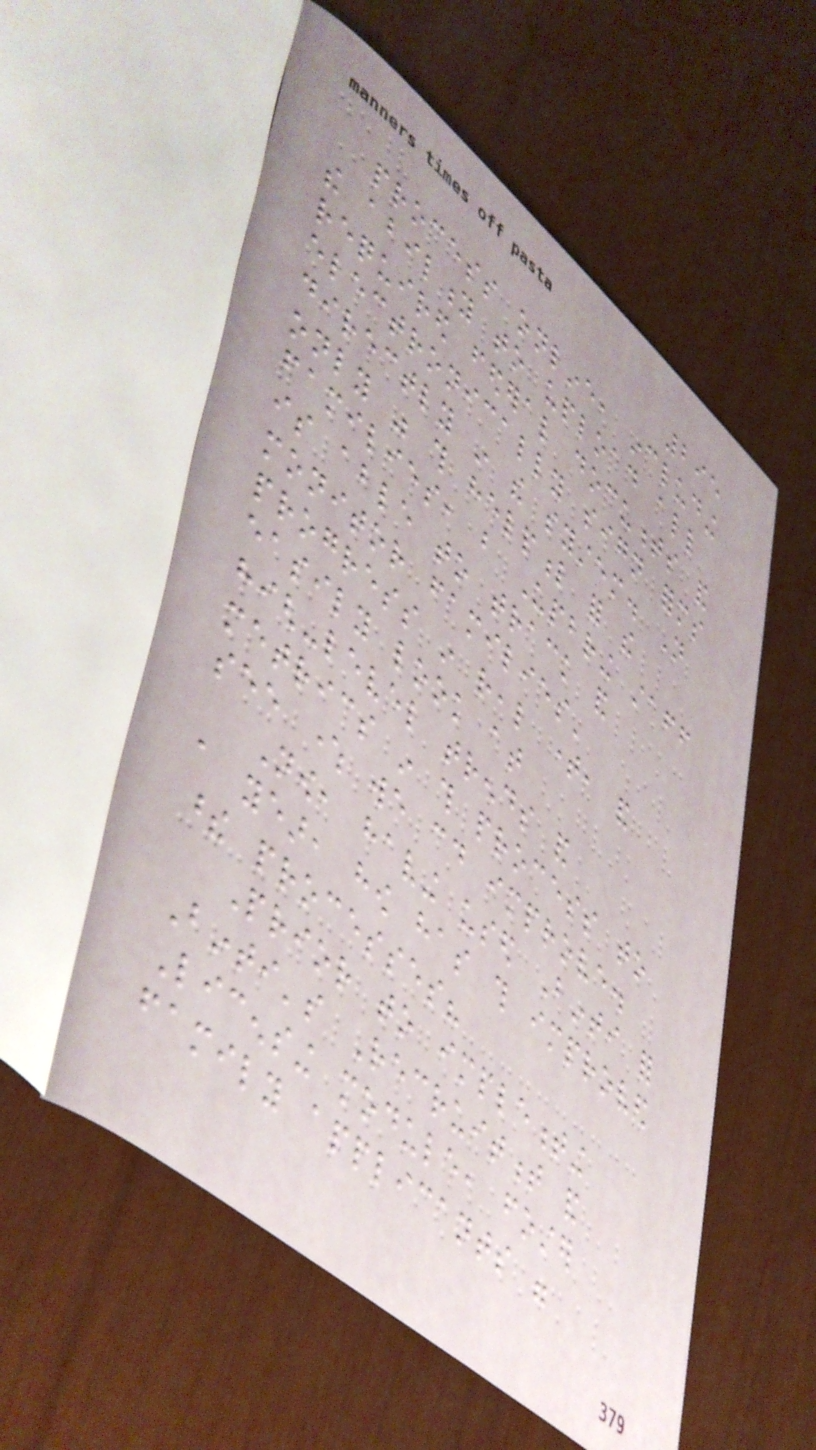295
process online, including
the ability to upload all
required federal documents and
electronically sign forms
directly in the system. Not
only was this helpful for the
families, but Upbring staff
is able to track and
monitor families'
progress in real time, and
easily look at
high-level trends and
metrics in this process to
see where we could improve.
Now, having used Binti for
a year, how has this improved
these processes?
Prior to implementing
Binti's Recruitment and
Licensing module, foster
family applicants were
